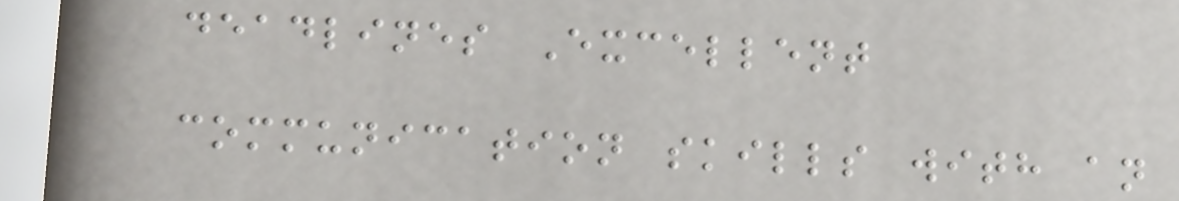deadlines Excellent
communication skills with an
